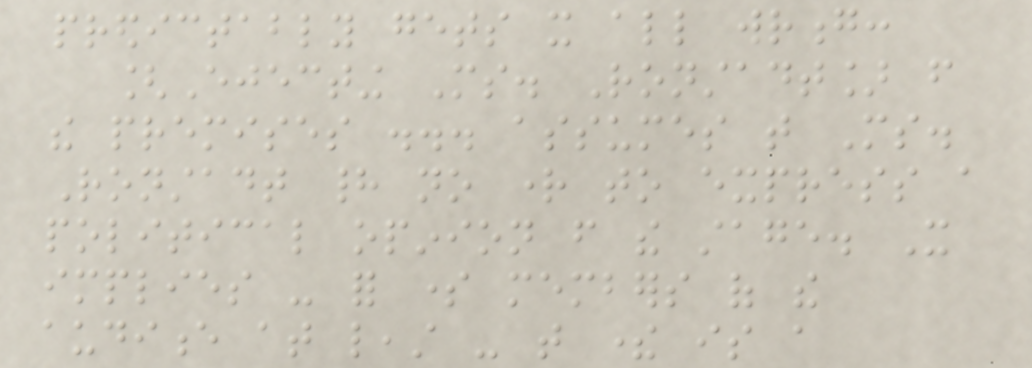predictably gets it all wrong:
[Ejecting Ms. Ronstadt] from
the premises ... assumes that Ms.
Ronstadt had no right to express a
political opinion from the stage. It
implies - for some members of the
audience at least - that there is a
